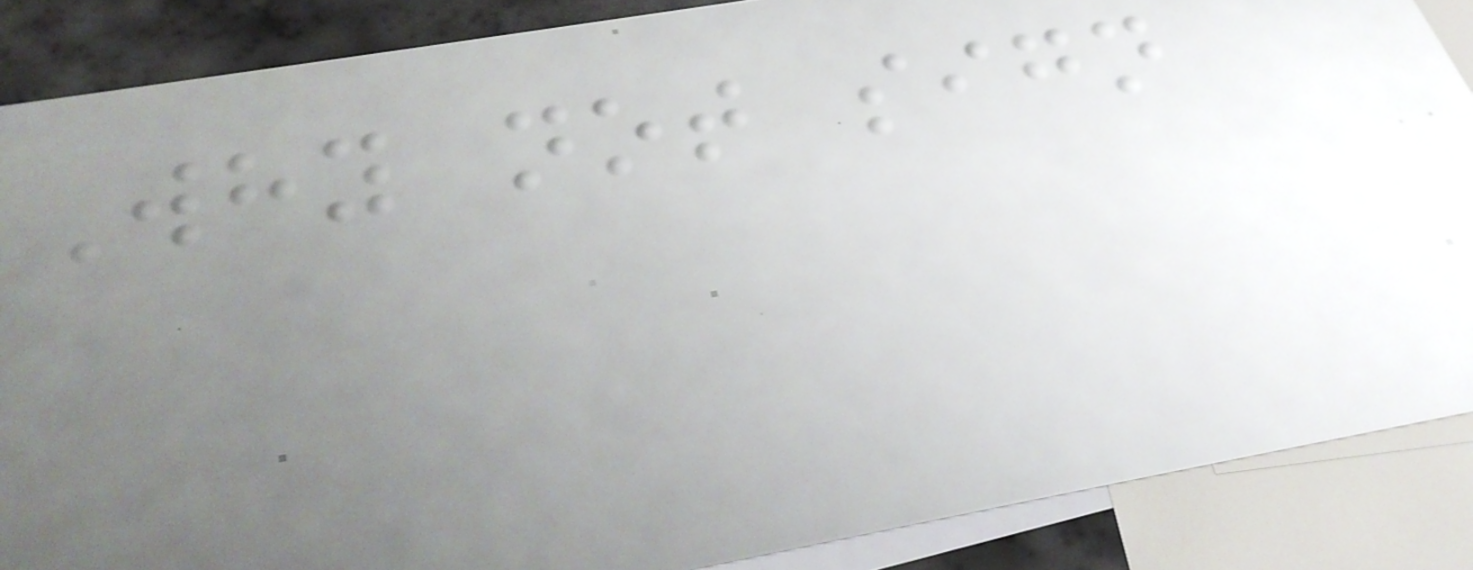Why not sign
